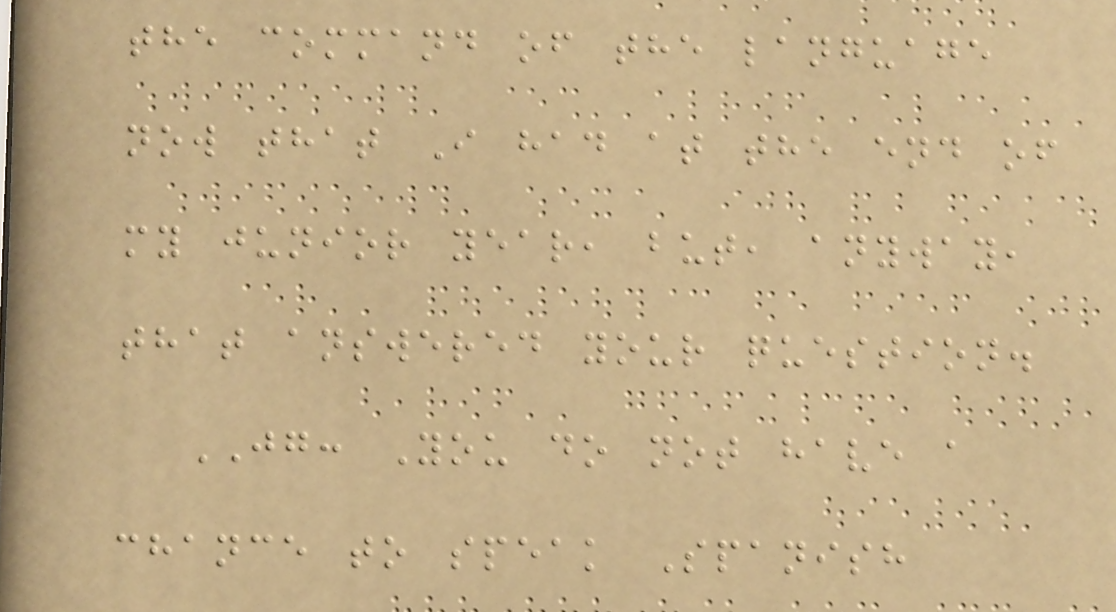the command of the language
now that I had at the end of
my junior year, but, anyway,
that answered your question.
JG: You do not have a
chance to speak Spanish
